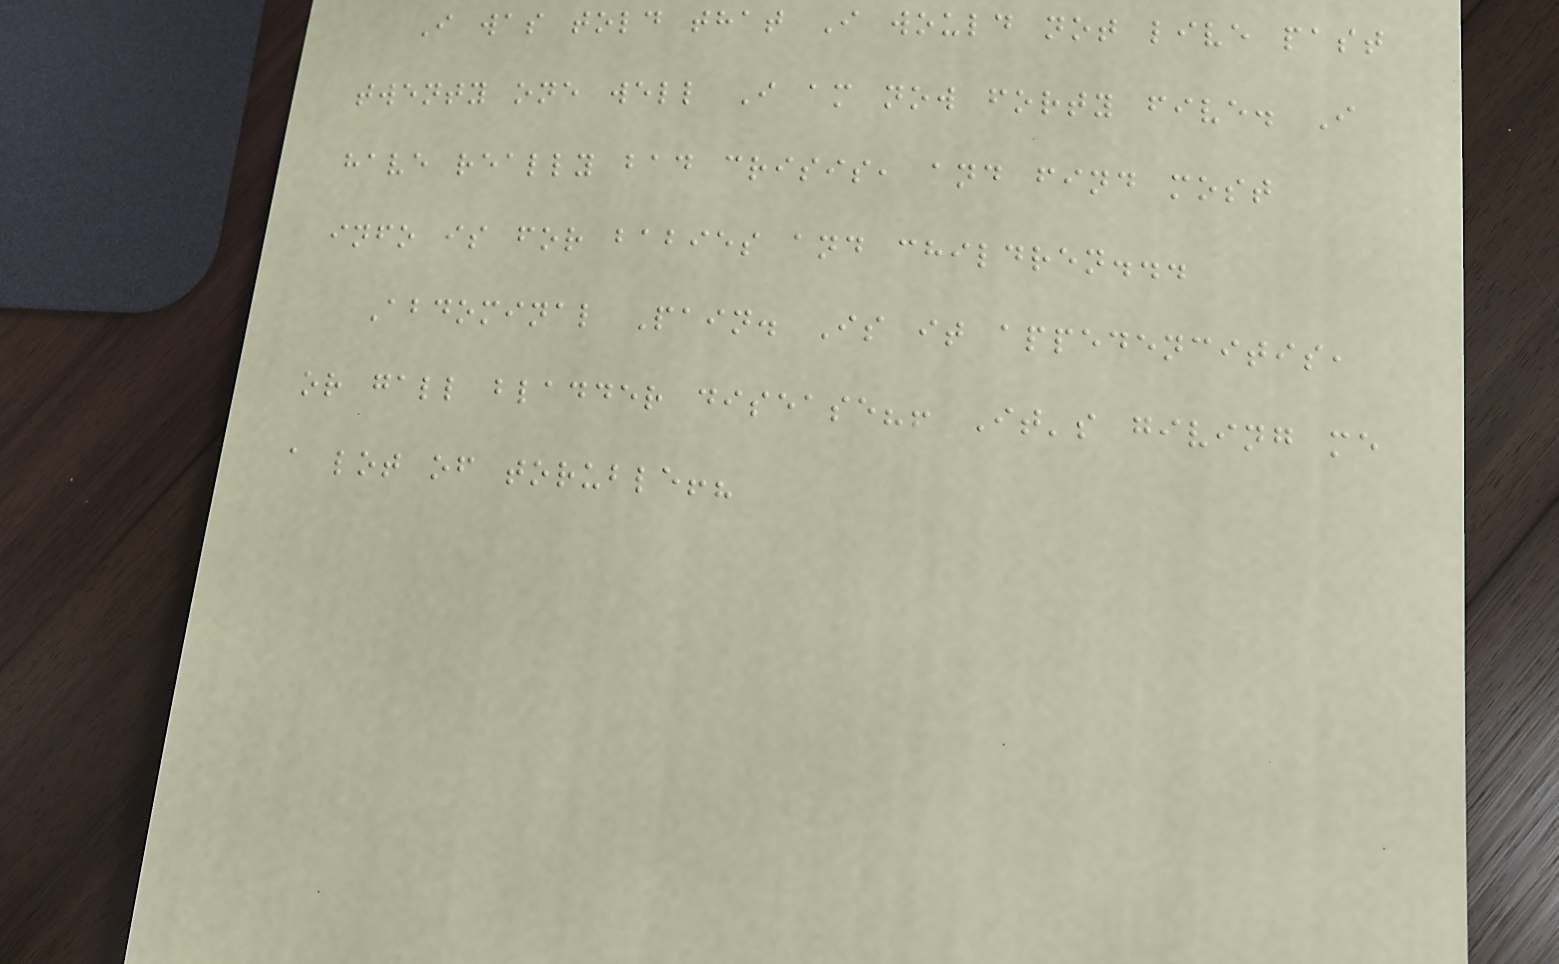I was told that I would not live past
twenty one well I am now forty five. I
have really bad crisis, and find most
info is for babies and children...
Abdominal Pain. Is it appedencitis,
or gall bladder disease?! It's giving me
a lot of toruble!?
